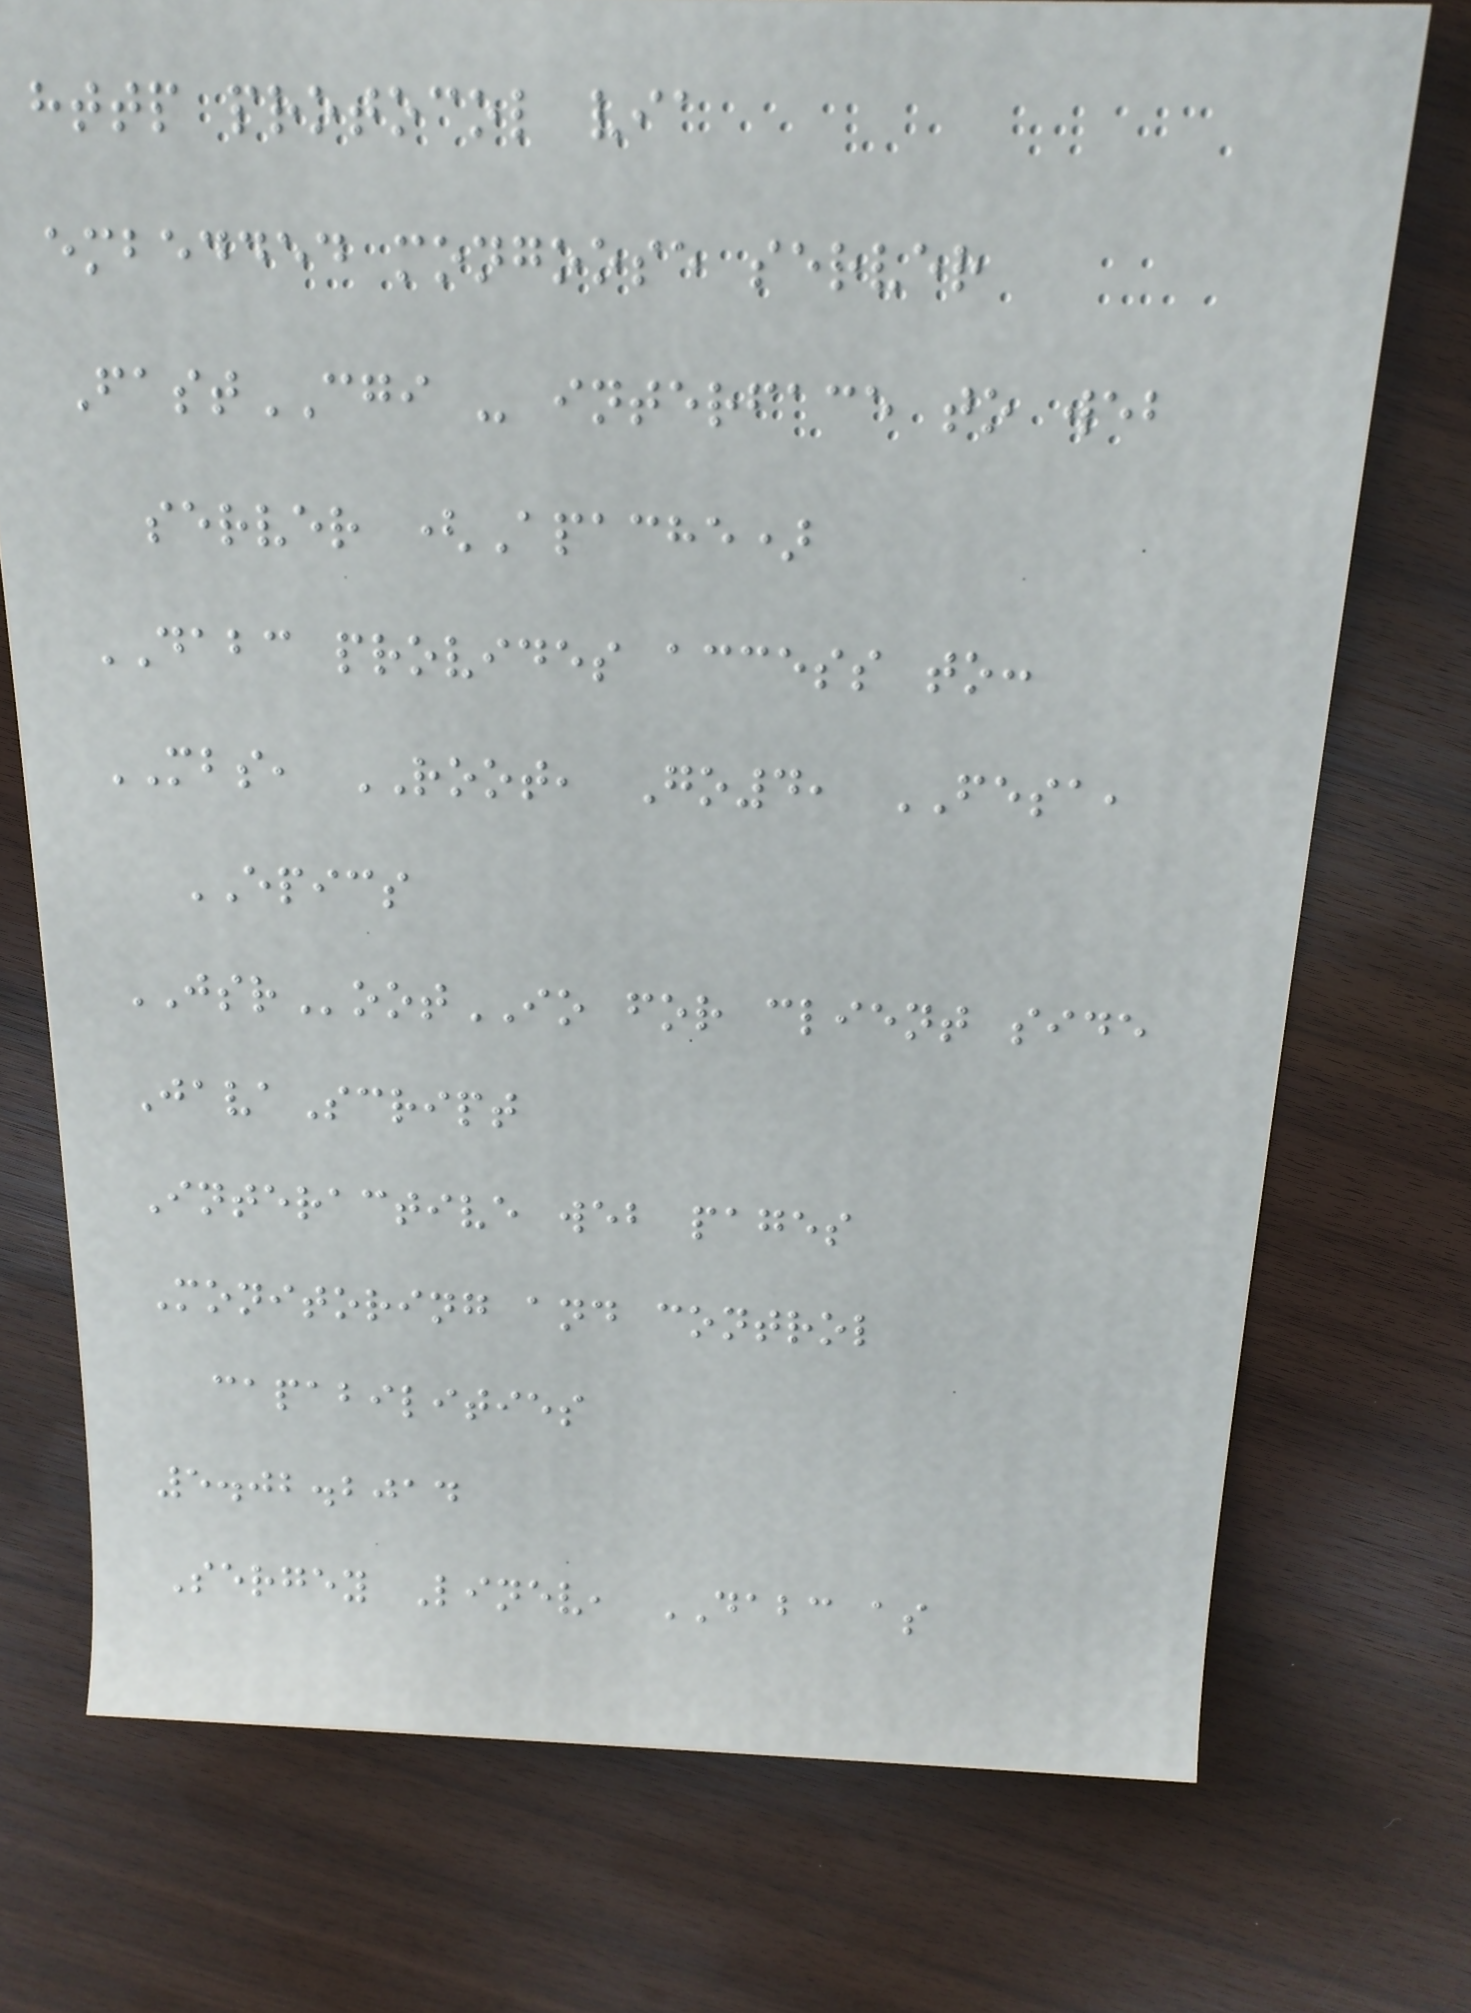http protocol via
embedded mongoose server
FastCGI - interface to web
server (Apache)
DABC provides access to:
MBS, ROOT, Go4, FESA,
EPICS
JSRootIO for client side
JavaScript
Interactive web pages
Monitoring and control
capabilities
5.02.2014
Sergey Linev, DABC as
